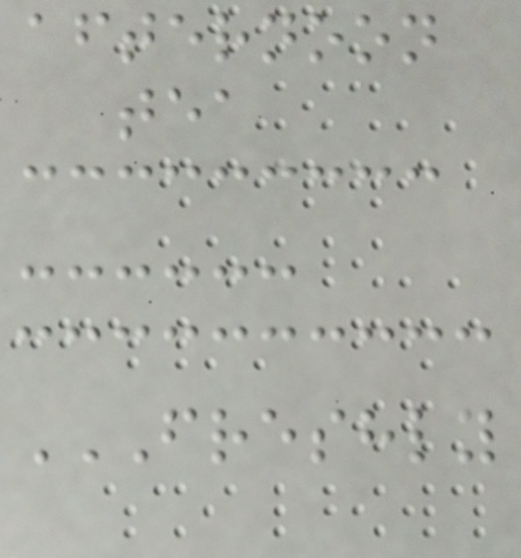afternoon
tea
FRESHLY
